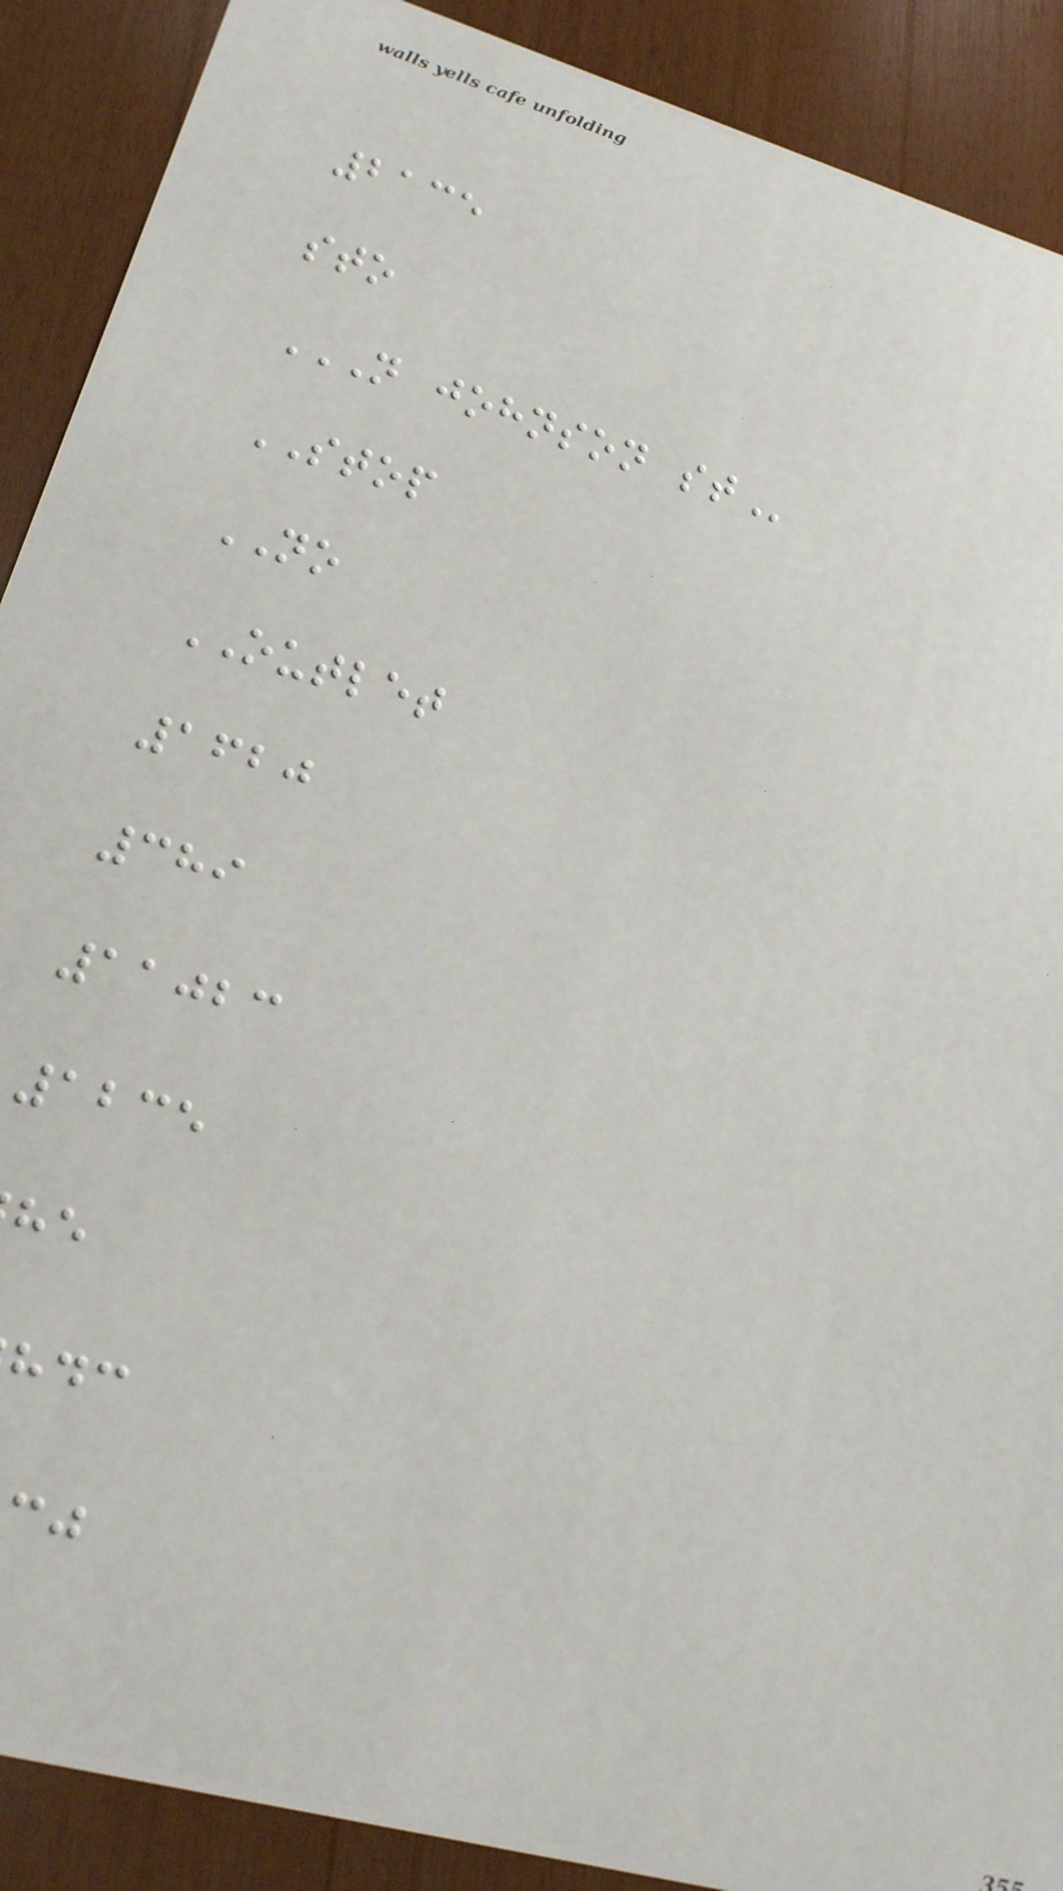2135
sto
N JOHNSON ST
STOP
NO
OUTLET
1620
389
11023
1235
